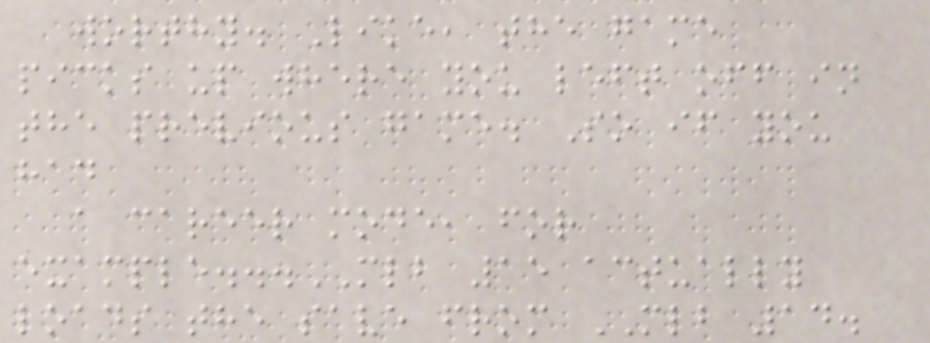worthy. Like, the game
picks up where you left off in
the previous game. So if you
had
a career mode, for
example...MLB 15 actually
loads the save from MLB 14.
